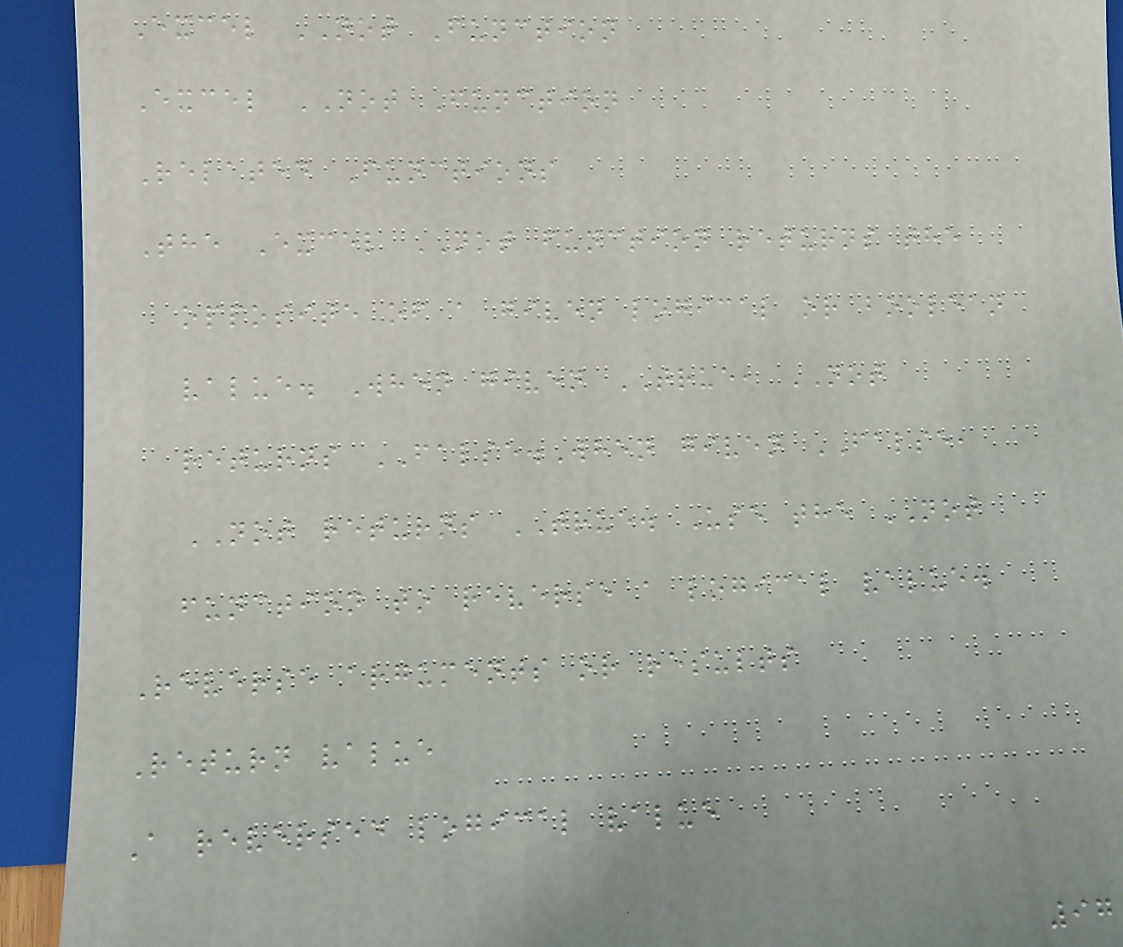Excel NOT Function
Excel NOT Function
Related Functions
The Excel NOT function returns the
opposite of a given logical or boolean
value. When given TRUE, NOT
returns FALSE.When given FALSE,
NOT returns TRUE. Use the NOT
function to reverse a logical value.
Reverse arguments or results
Return value
A reversed logical value
97
